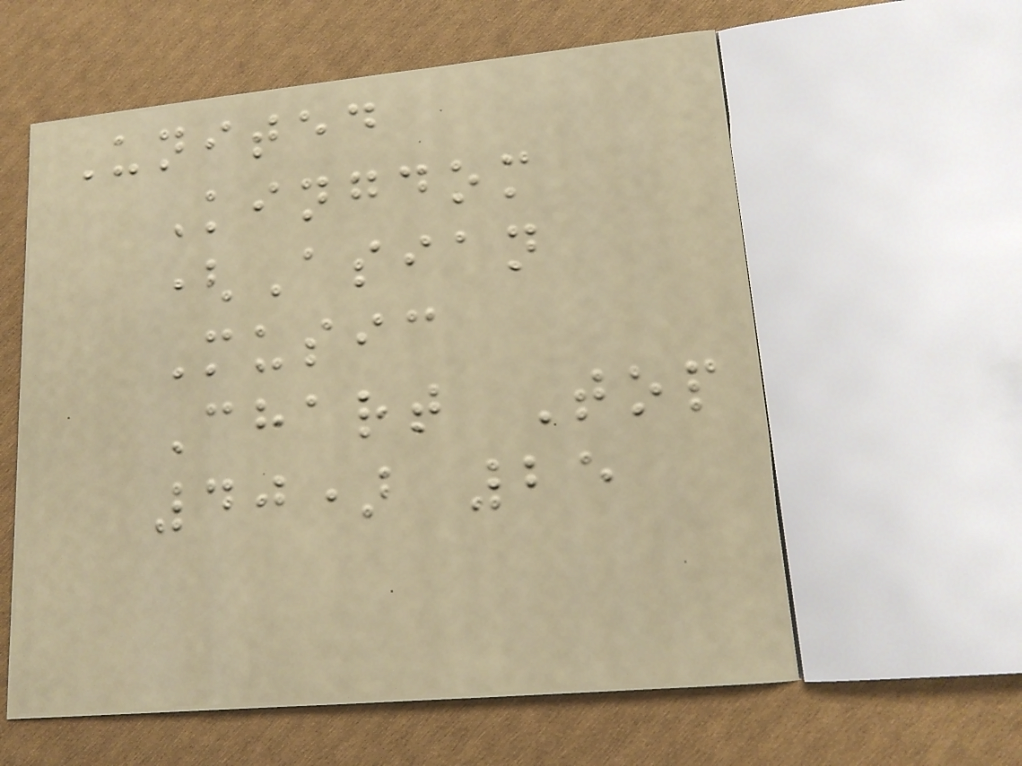United
Kingdom
(Asian
Music
Chart Top
40) 25
